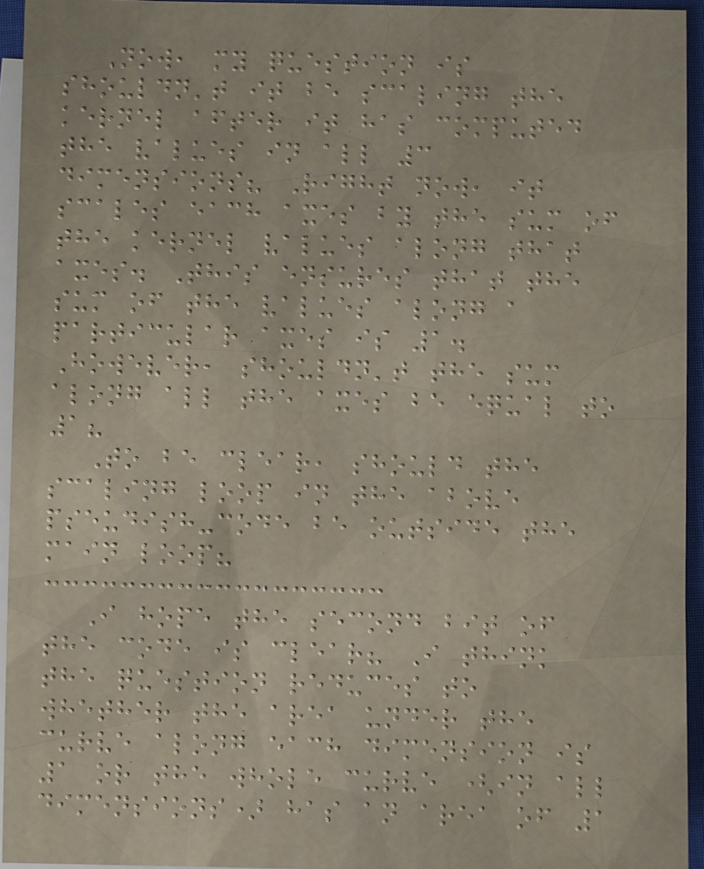Now, my question is
shouldn't it be scaling the
kernel after it has computed
the values in all 3
dimensions? Right now, it
scales each axes by the sum of
the kernel values along that
axes. This ensures that the
sum of the values along a
particular axes is 1.
However, shouldn't the sum
along all the axes be equal to
1?
To be clear, should the
scaling loop in the above
pseudish-code be outside the
main loop?
I hope the second bit of
the code is clear? I think
the question reduces to
whether the area under the
curve along each dimension is
1 or the whole curve (in all
dimensions) has an area of 1
